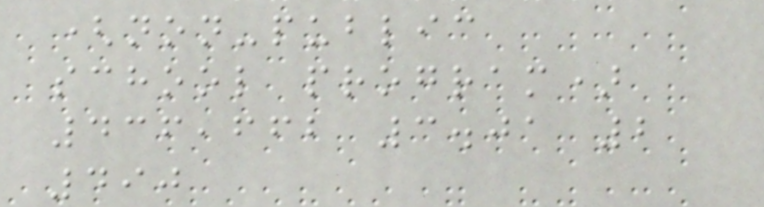(non-public
school program)
436,662 3.01 2
490
